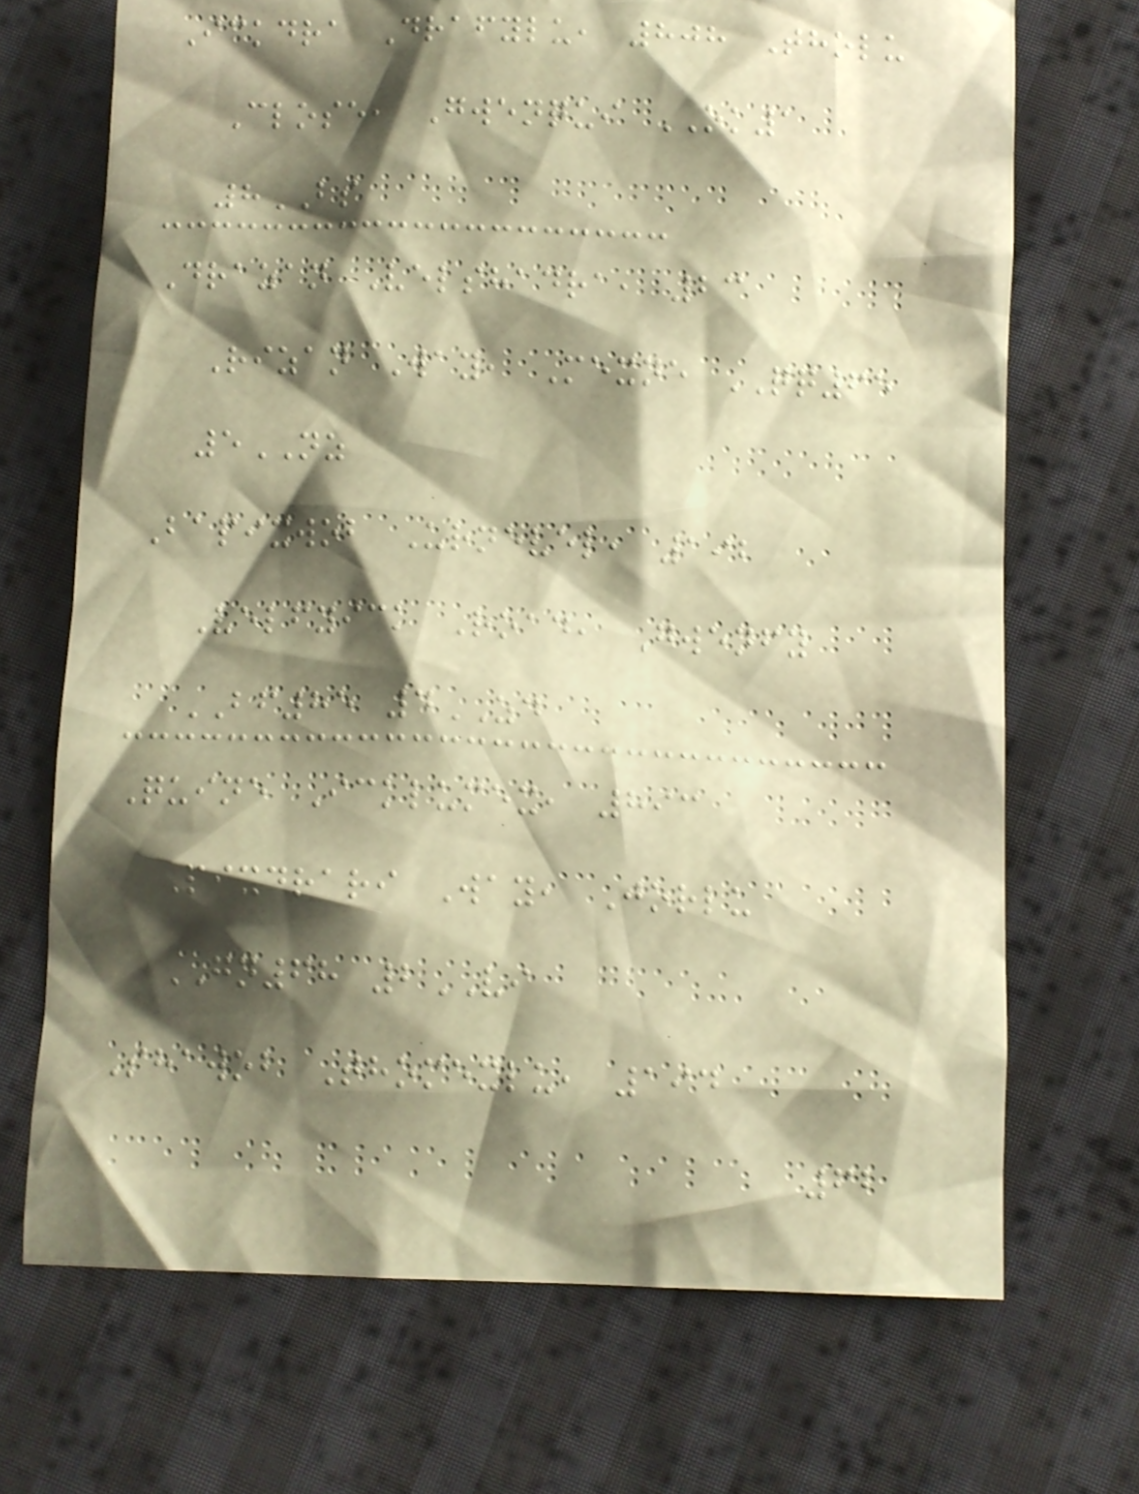Ickdra Drafylu, 808 Tholu
Close, Gwenqui OK1
8BS
Drazan Velshadra, 23
Rizan Way, Mexne QQ65
5NZ
Bapixwob Urnevel, 192
Velfyick Road, Gwenfy
BF85 4ZD
Quine Icklumex, 893
Pixdrari Way, Jorlu
GN68 2VI
Shawob Thomexlu, 194
62
